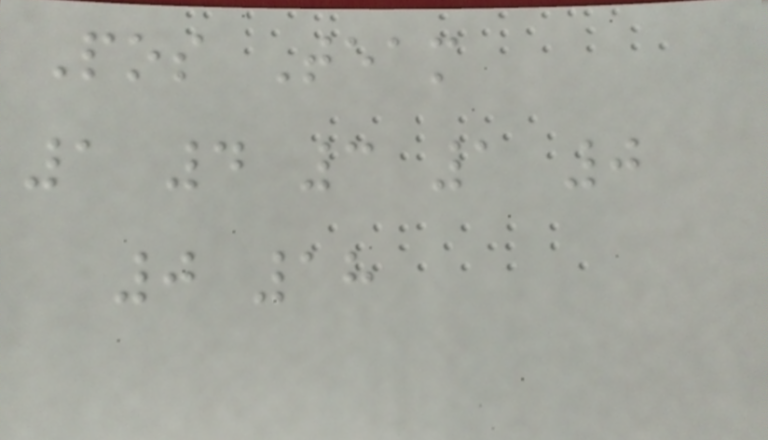Pos Team
1 4 3 1 0
0 18
